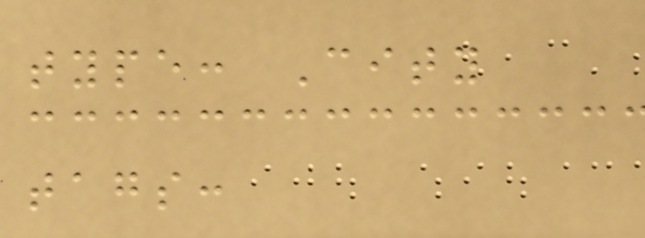type: City
tags:
